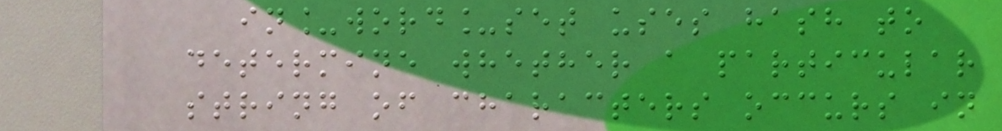in_word_set uses hash to
determine whether a particular
string of characters occurs in
